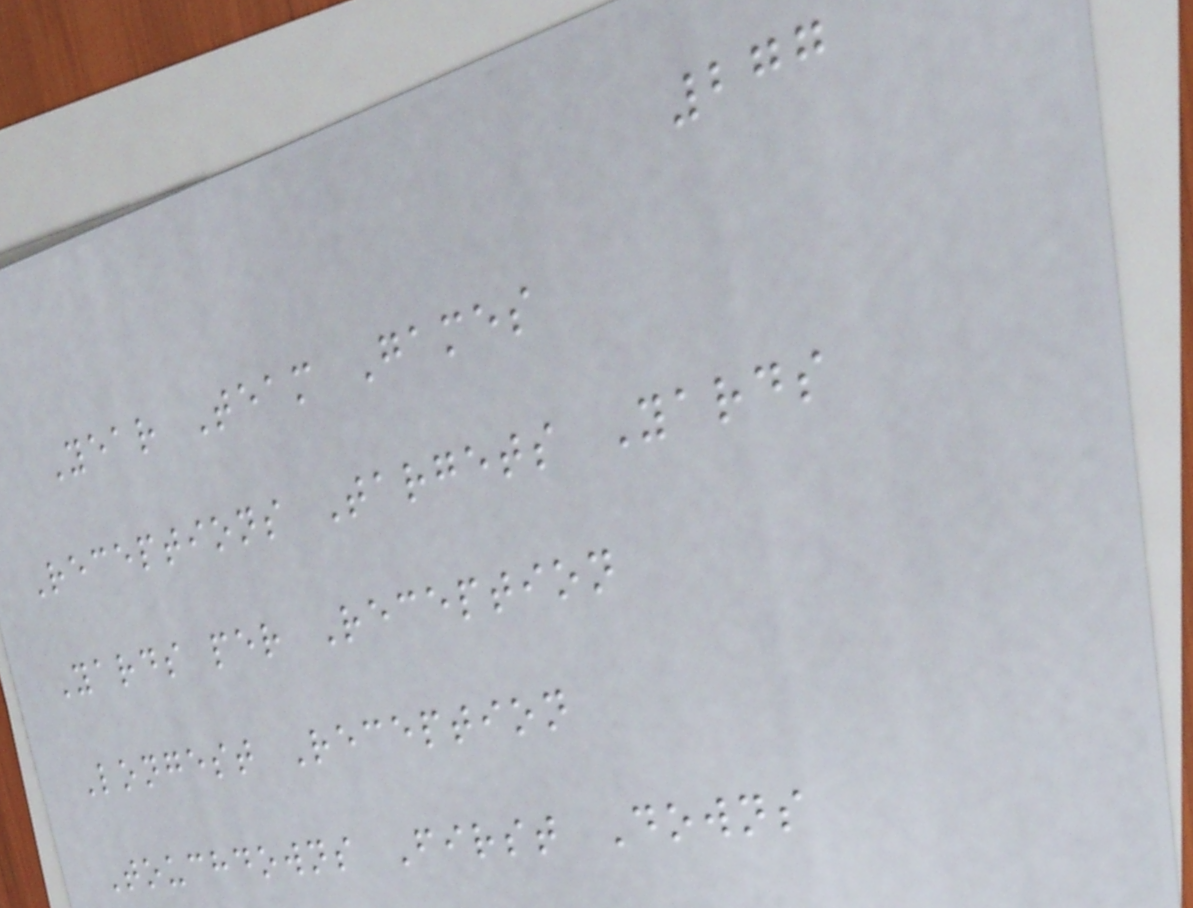277
Year Team Games
Receptions Targets Yards
Yards per Reception
Longest Reception
Touchdowns First Downs
